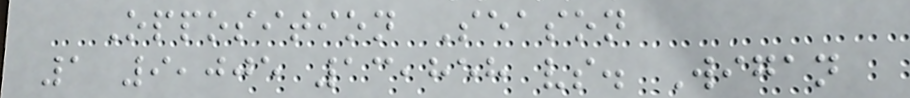Opposition Season
1 9,005 13,858 vs. Wigan
